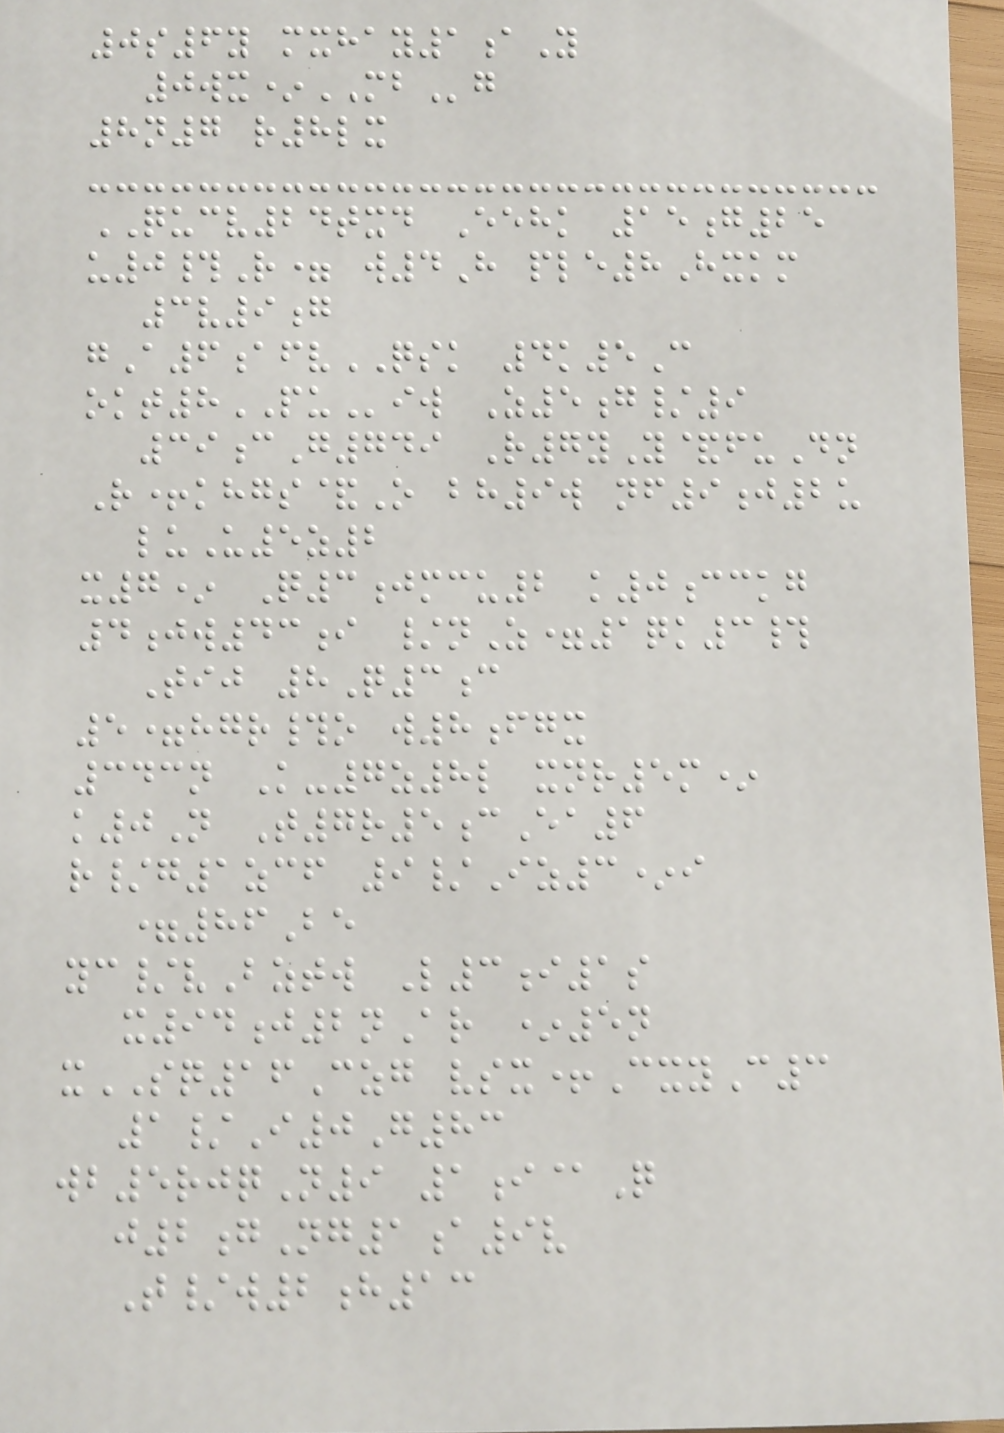0s6y mxhay1aY
0wx*MBg
8n7 r8lx
QUCV24txd Eehk 15g25
u0#R= w4H ple8Hxkm
3v9g
gA6afvQSK 4k5C
okt8PUiw Z5g/9
39cG749 R7yY&fuDn
R+khgs&O bh9w nf9j2u
luU5z2
x7* Q3jmcu2 k0cckg
4jw43i /nZ=1qk3#
Tij 8Q3c
5=hgr#o w8fgx
343n K-7z8l xnr5m*
k0N T7r5cEa6
r/g1zcf 9/Iz3*i
=86Be
yc/vBztw L3i1s
x94j2nAr *5n
xSQ16Czg vsx+CxyC3
1/I0G83
wb5rjqN9 1i@Q
j2gNg1a9v
T/w2h13
